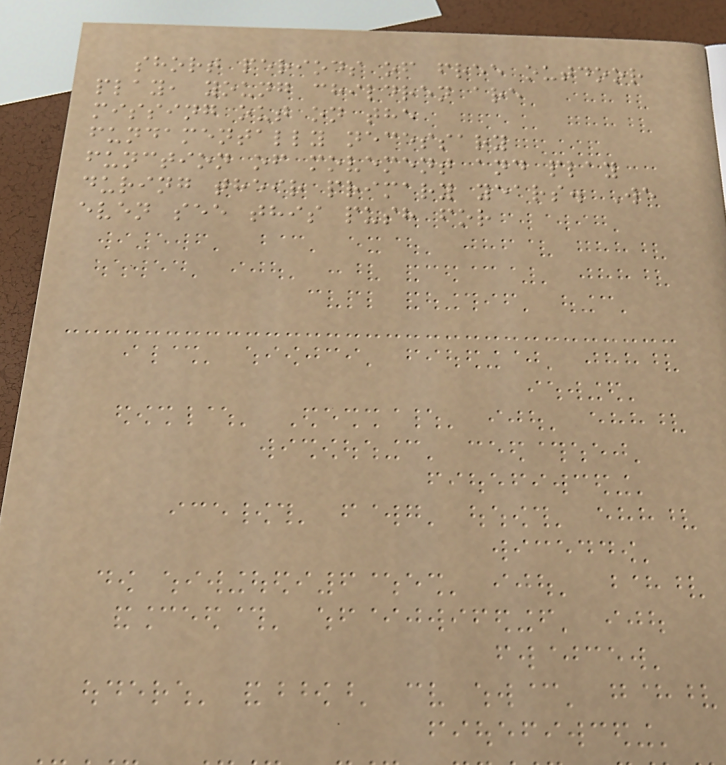short periods of free outdoor
play, young children are
missing out on the
fundamentally necessary
function of movement and play
during their primary years. We
even see this push for
